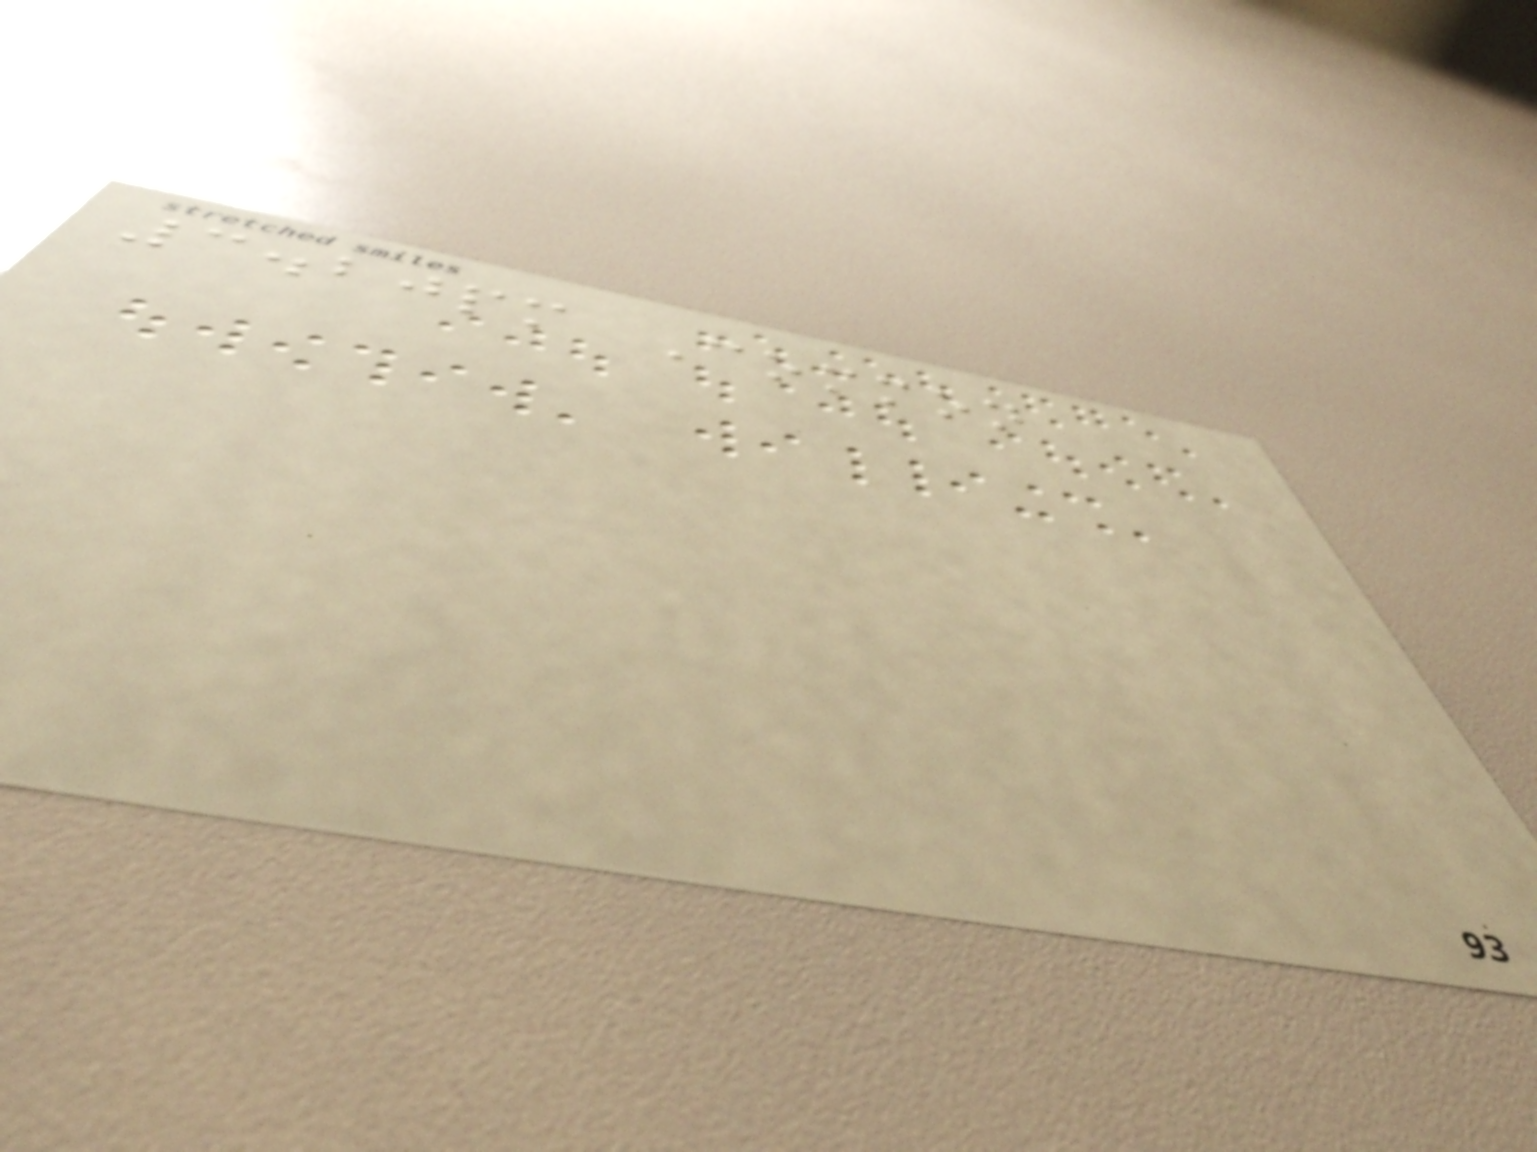3.20pm Common
